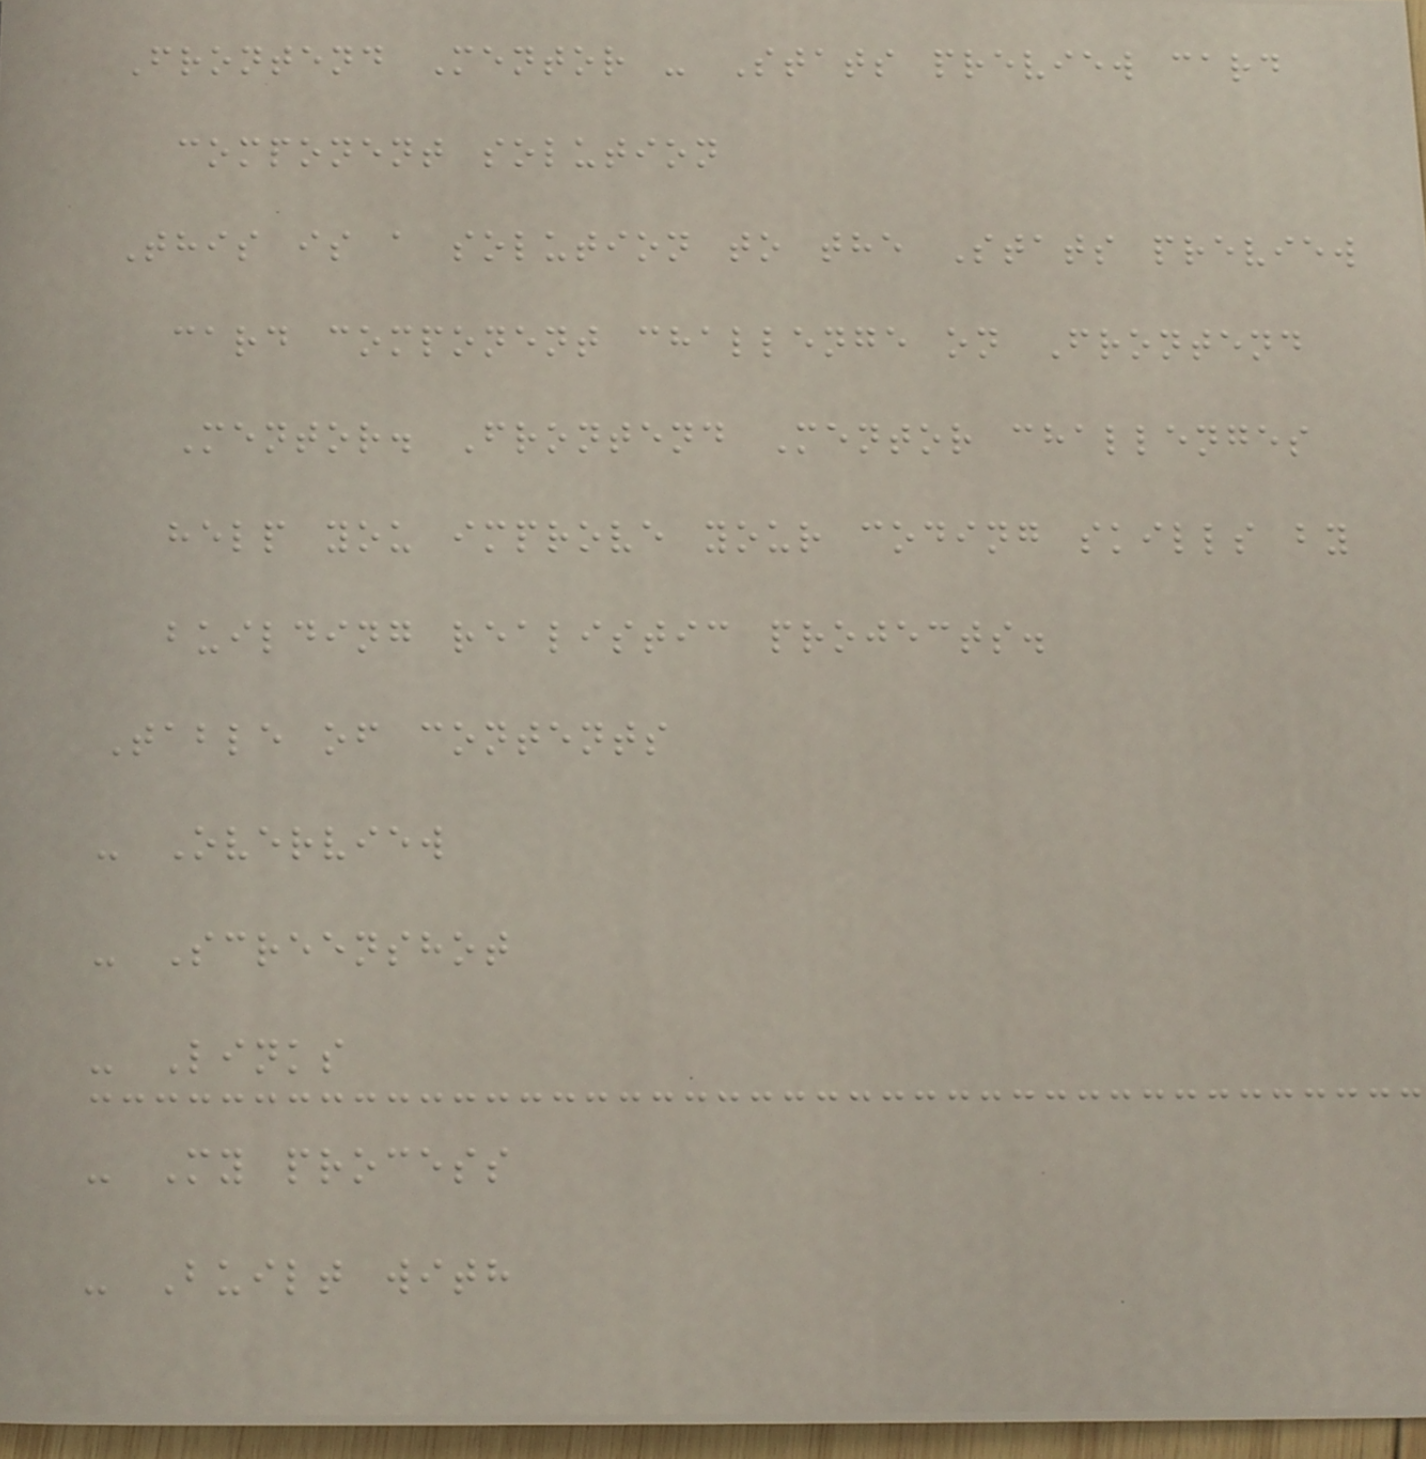Frontend Mentor - Stats preview card
component solution
This is a solution to the Stats preview
card component challenge on Frontend
Mentor. Frontend Mentor challenges
help you improve your coding skills by
building realistic projects.
Table of contents
- Overview
- Screenshot
- Links
- My process
- Built with
